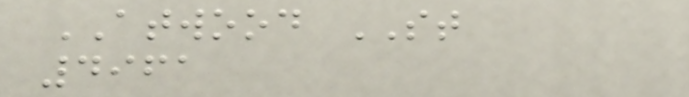ATWOOD ST
4961
